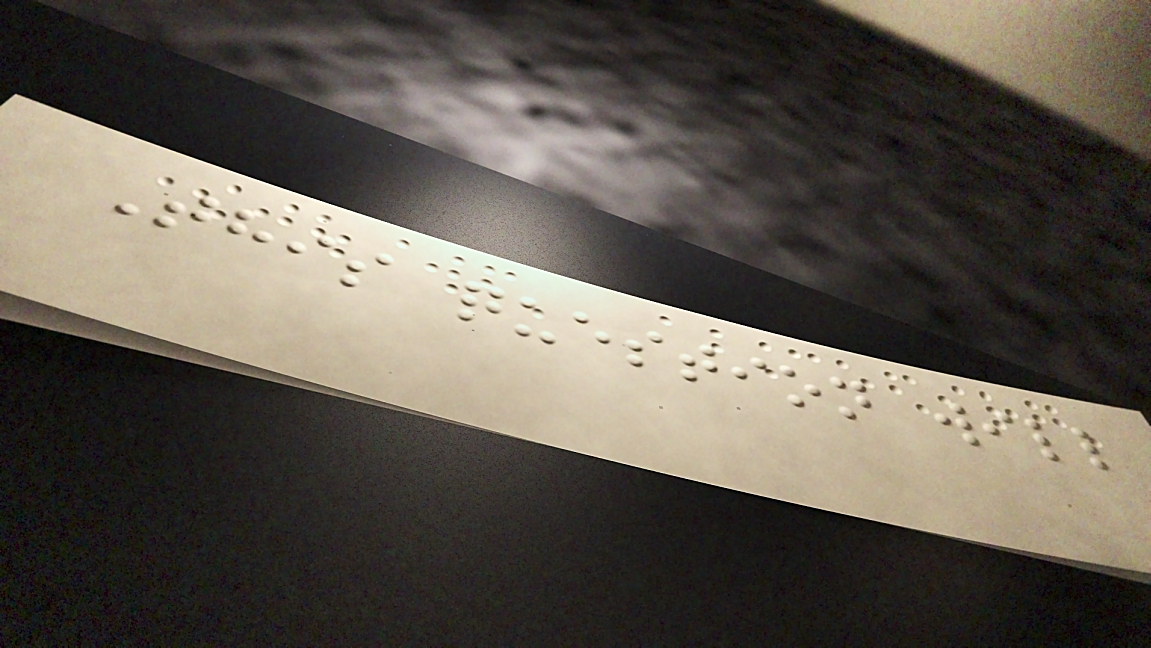This question will
